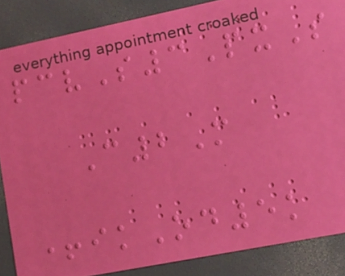pcvS3PxS
C2M
+ikOd5k
